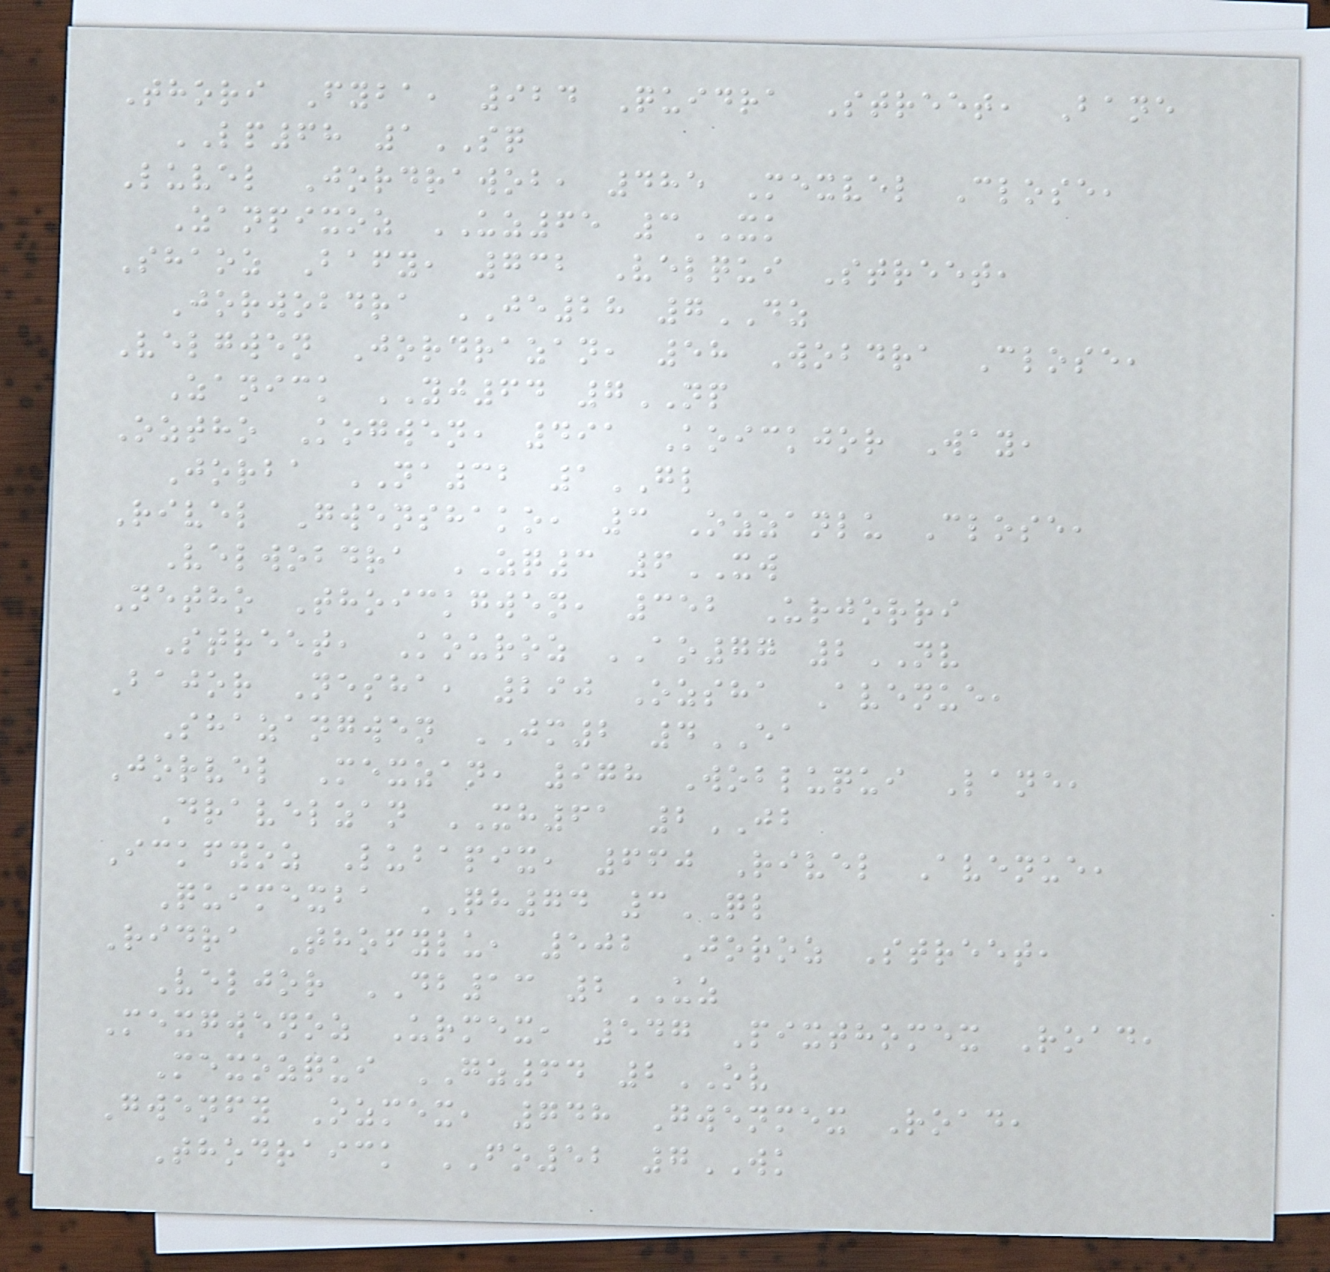Thori Fyba, 924 Quidra Street, Bane
LP68 1SQ
Luvel Jordrawob, 485 Mexvel Close,
Zanpixoz UZ65 3XK
Shaoz Bafy, 732 Velqui Street,
Jorwobdra JE28 7DZ
Velgwen Jordrazan, 58 Wobdra Close,
Zanick YJ64 7NP
Oztho Kogwen, 491 Koickjor Way,
Jorba NA32 1GL
Rivel Gwenshako, 3 Ozzanlu Close,
Velwobdra ZQ3 6XW
Netho Thoickgwen, 352 Urjorri
Street, Kouroz AO77 2NV
Bajor Nesha, 290 Ozsha Avenue,
Shazangwen JM2 4EA
Jorvel Mexzan, 978 Wobluqui Lane,
Dravelzan XH61 2JB
Ickfyoz Lubapix, 660 Rivel Avenue,
Quimexba QH74 3QL
Ridra Thofylu, 502 Joroz Street,
Veljor DB13 2UZ
Mexgwenoz Urmex, 547 Pixthomex Road,
Mexozqui GZ64 2OV
Gwenfy Ozmex, 748 Gwenmex Road,
Thodraick FO52 7WK
